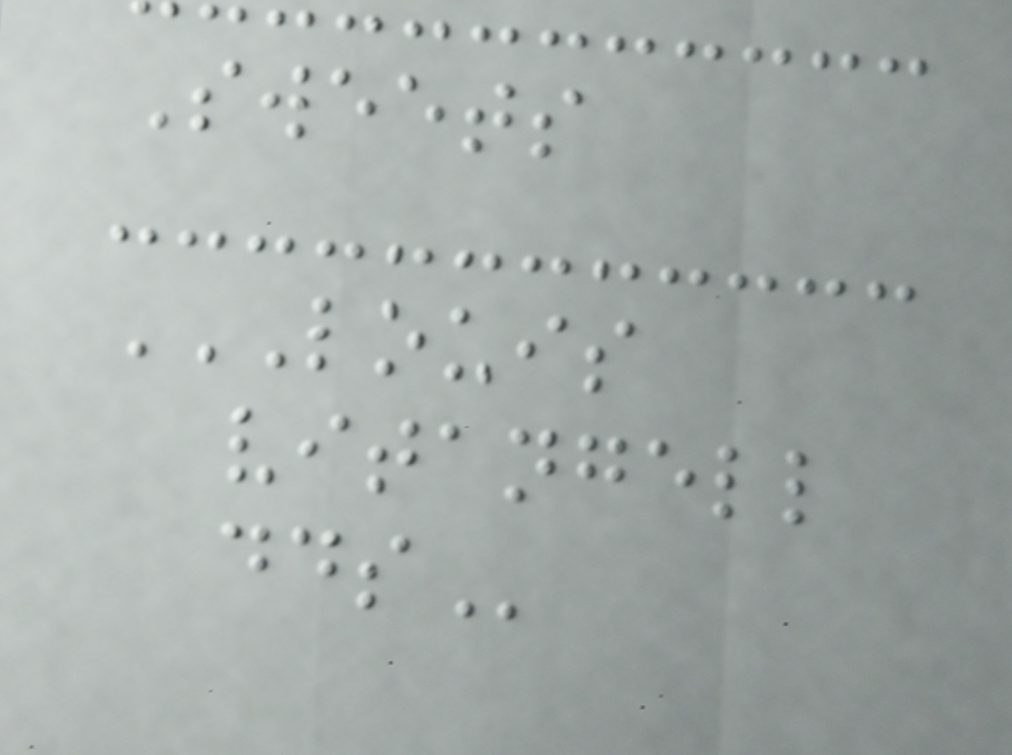Sweets
LOUIS
VITANGELL
DDS
